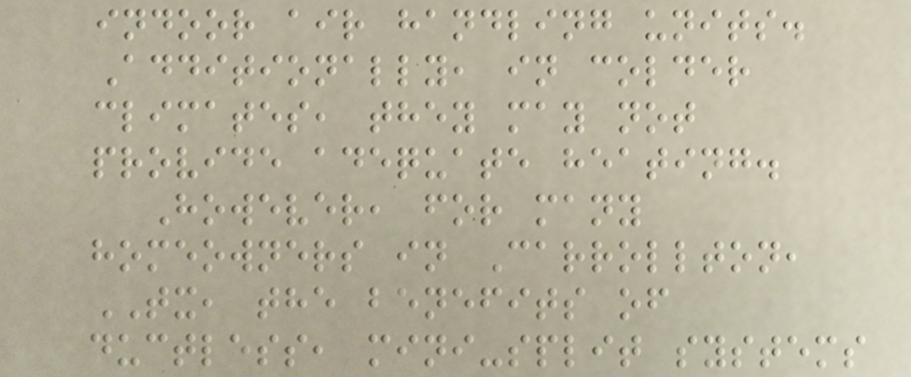indoor air handling units.
Additionally, in colder
climates, they may not
provide adequate heating.
However, for many
homeowners in Carrollton,
TX, the benefits of
ductless, mini-split systems
